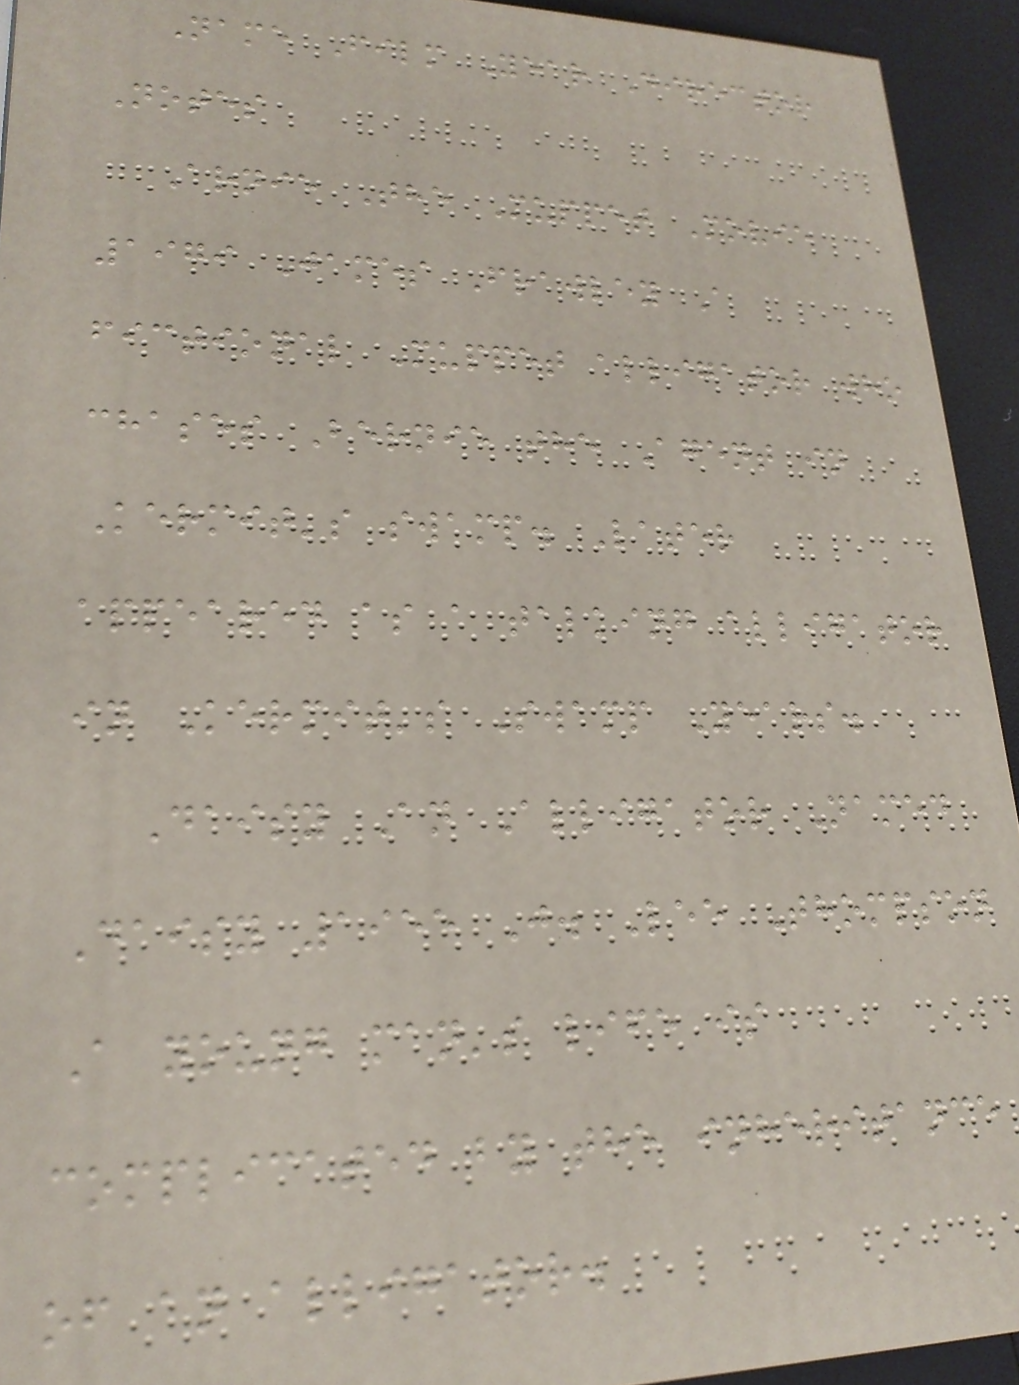Name Film Year Director
Notes
Arnie The Muppet Movie
1979 James Frawley A
fictional Muppet alligator who
chases Bernie the Agent in
Kermit's swamp. Later
appeared as a talking alligator
in Kermit's Swamp Years.
Daisy An Alligator Named
Daisy 1955 J. Lee Thompson
A young man's life is
complicated by the inheritance
of an alligator.
